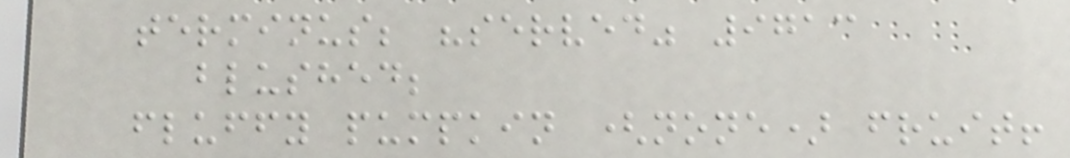terminus; "served" 9713
blushed;
fluffy pumpkin (none) fruit!
